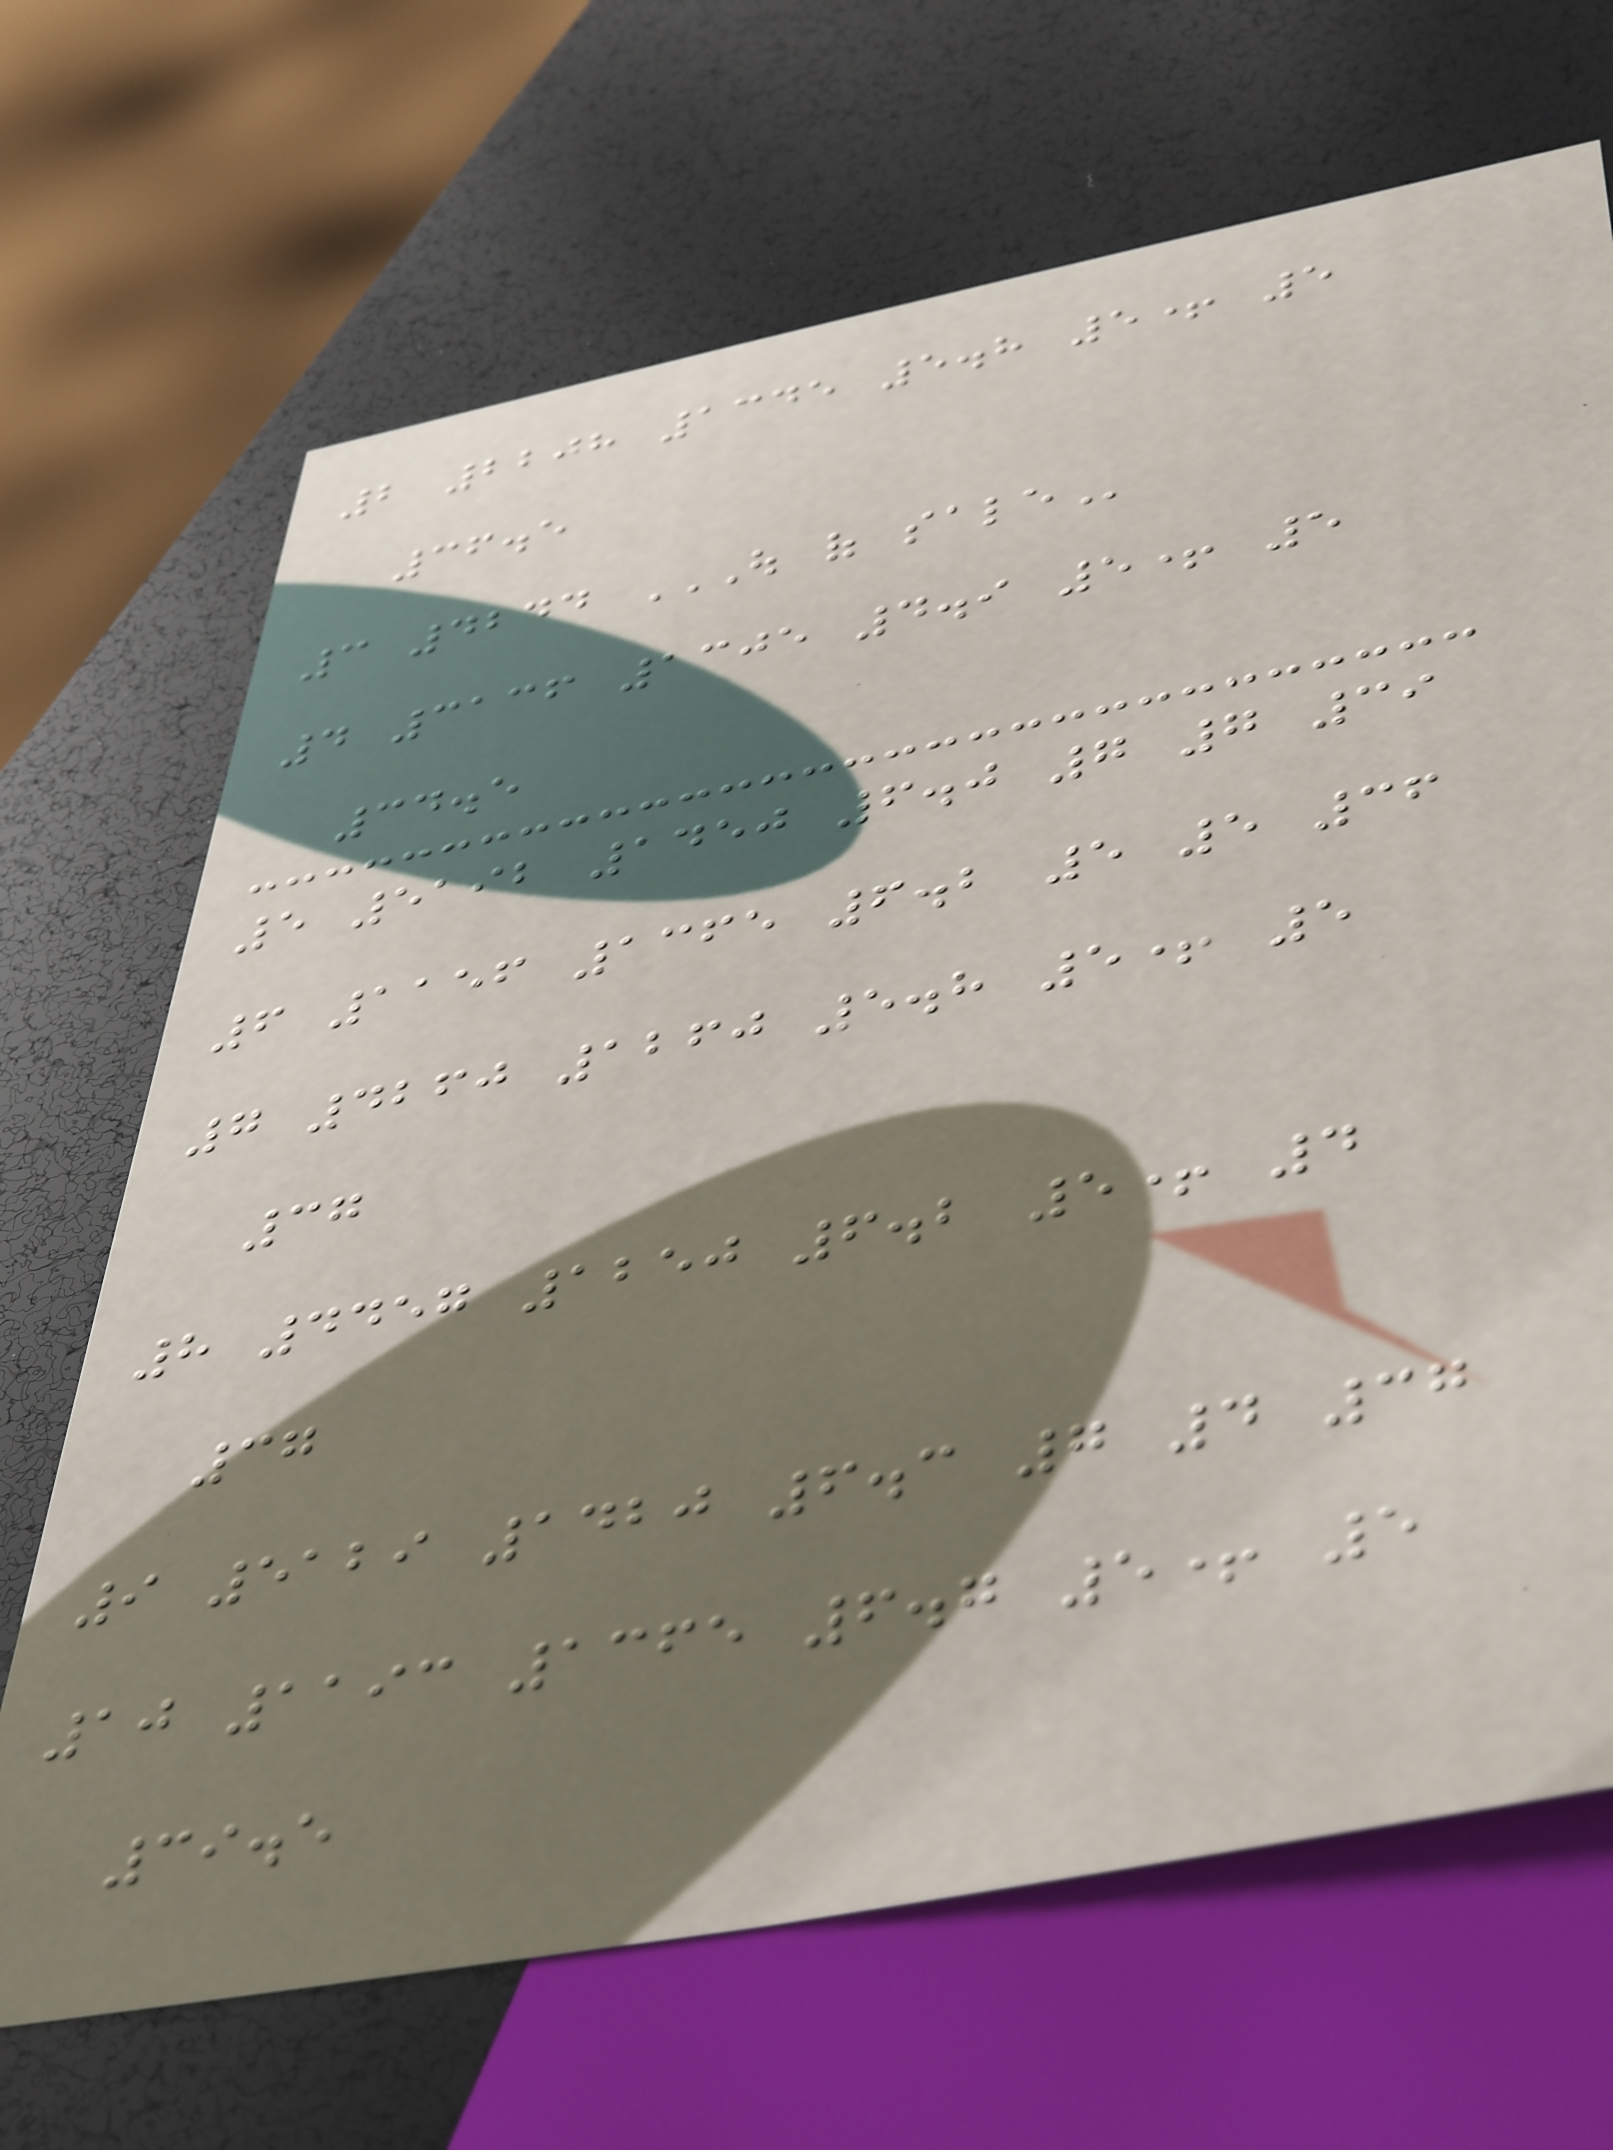2 2208 1345 5.8 5+ 5
36.5
3 4244 OUT OF SALE
4 3136 1305 4.9 5+ 5
34.5
5 5192 1450 6.0 7 7 39
6 1156 1365 6.2 5 5 36
7 4260 1260 5.8 5+ 5
37
8 4457 1250 6.2 5+ 4
37
9 5129 1420 6.3 7 4 37
10 1193 1365 6.7 5+ 5
39.5
